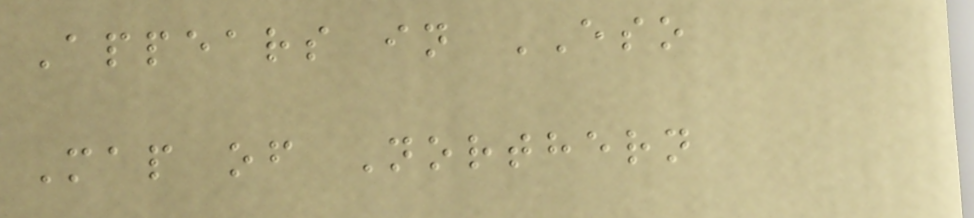Appears in ESO
Map of Northern
